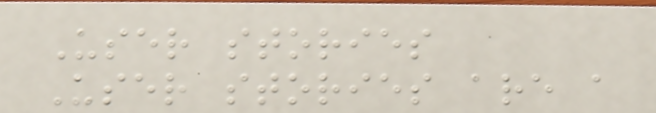User stories
User stories are a
